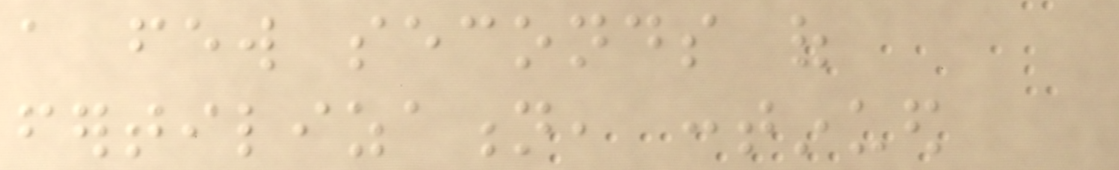a few seconds of
fertilization, continued
